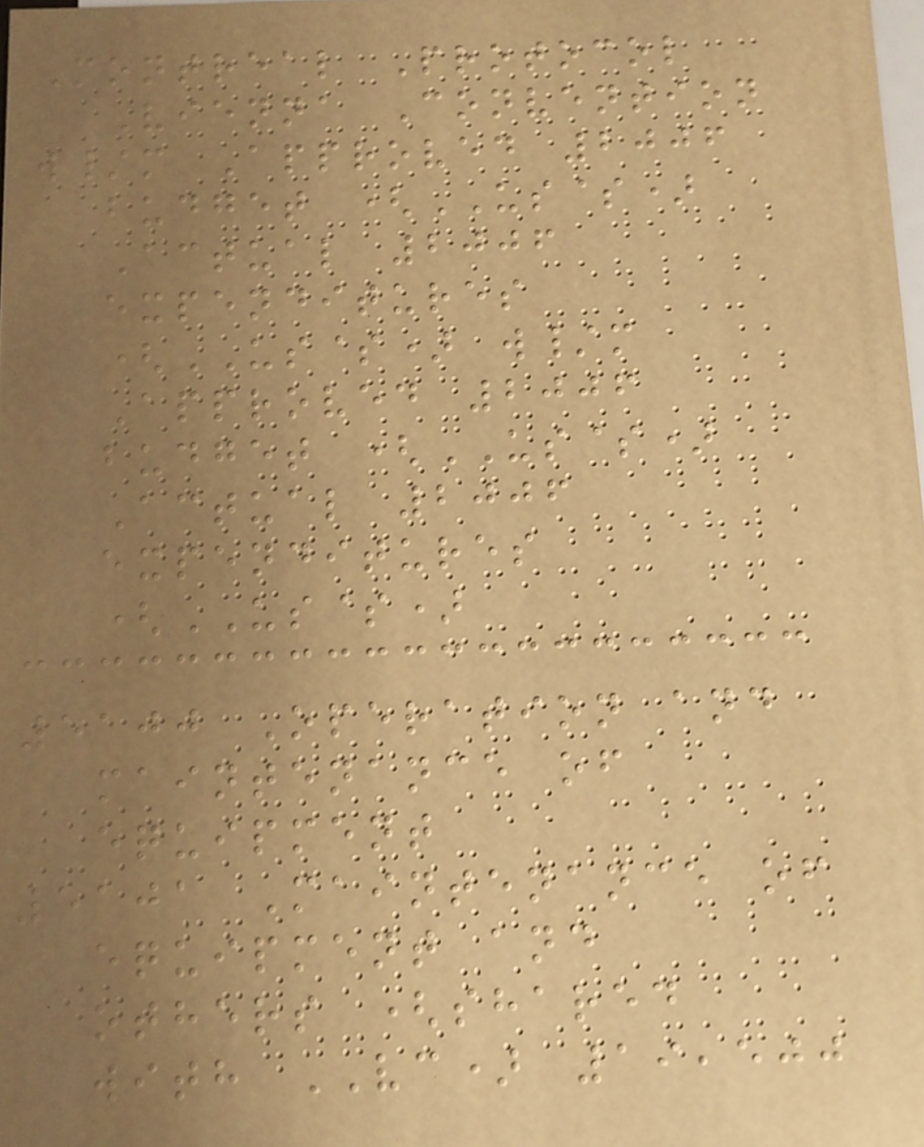Montreal Protocol
Vienna Convention
w/m Approved 2006
budget (US$)
Actual 2006
expenditures
(US$) w/m
Approved 2006
budget (US$)
Actual 2006
expenditures
(US$)
5100 Operation and
maintenance of
equipment
5101 Maintenance of
equipment and
others (shared
with VC) 19,500
